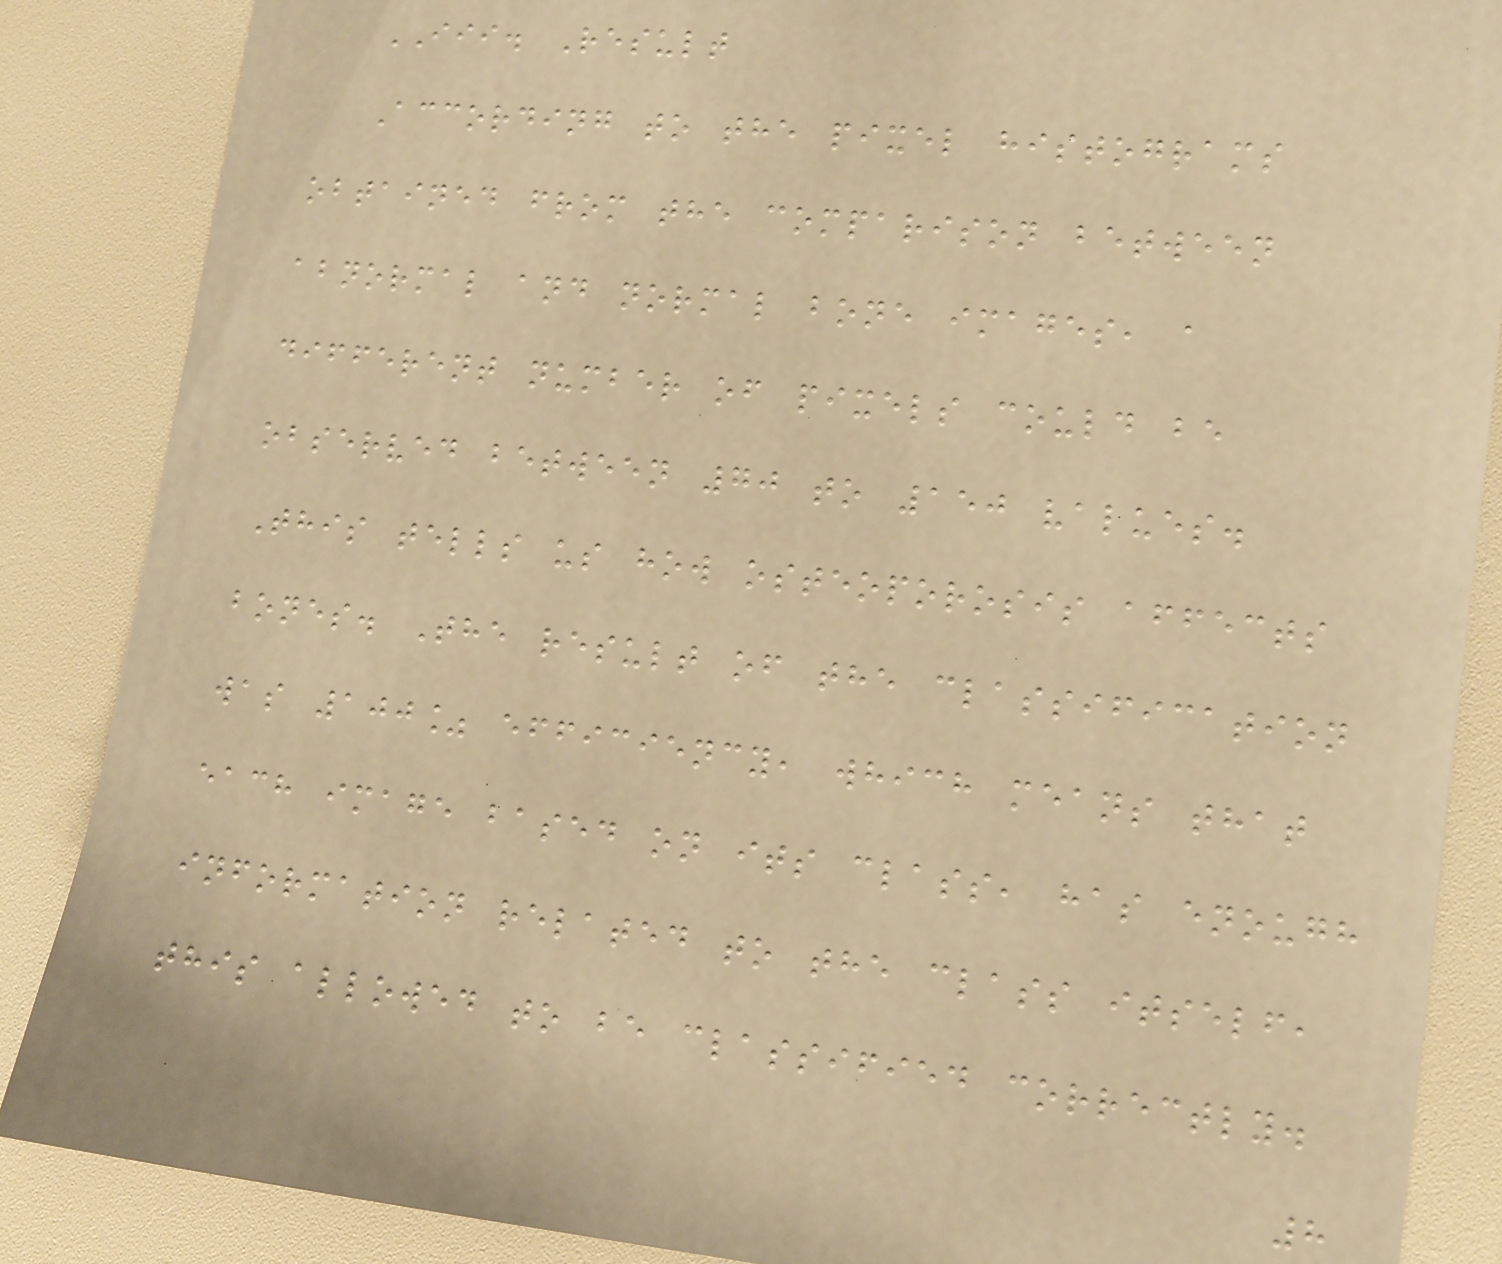III. Result
According to the pixel histograms
obtained from the comparison between
abnormal and normal bone images, a
different number of pixels could be
observed between 70 to 150 values.
This tells us how osteoporosis affects
bones. The result of the classification
was 100% efficiency, which means that
each image based on its class, has enough
information related to the class itself,
this allowed to be classified correctly.
8
